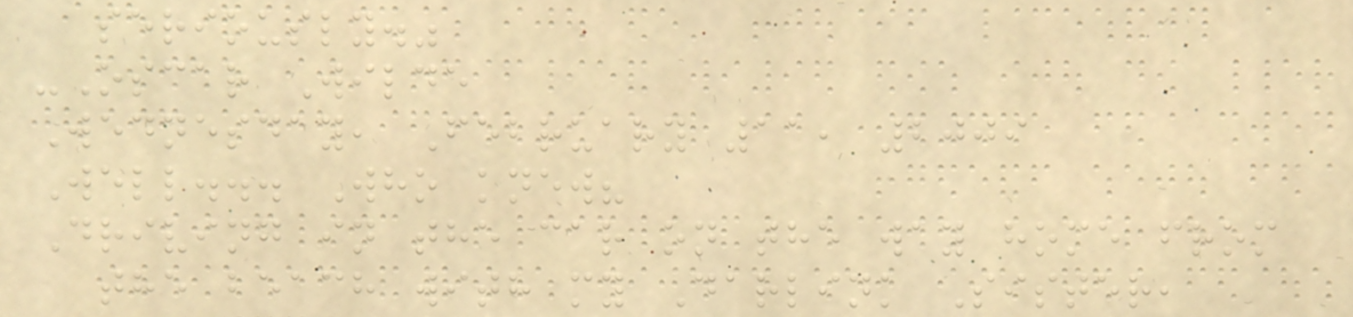seriously."
-Oscar Wilde
Wednesday, February 11, 2009
Well... Who knew?
Driving in the car on the way home from
the beach with my Darlink Sister,
